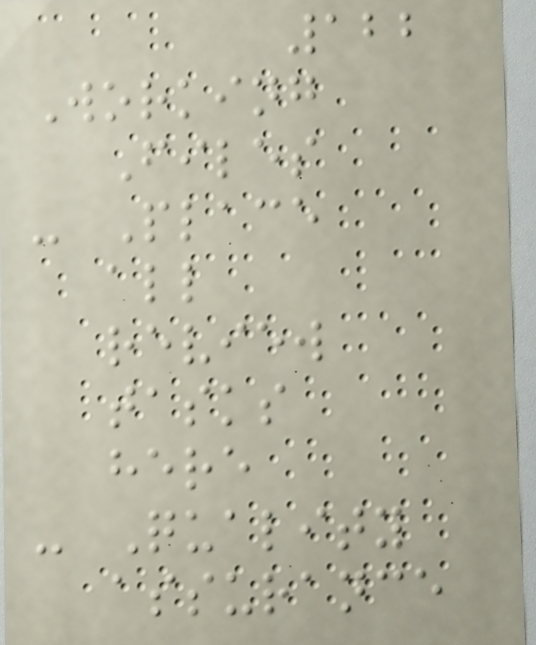122
Working
Files
- Place
all
review
tasks
here
- Quality
assurance
